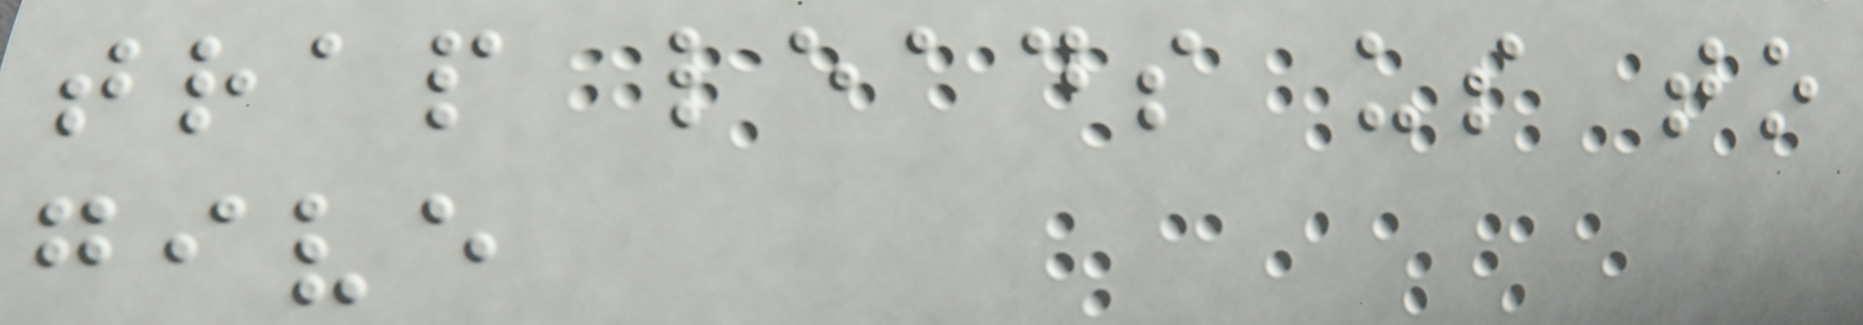trap leads us to
give
